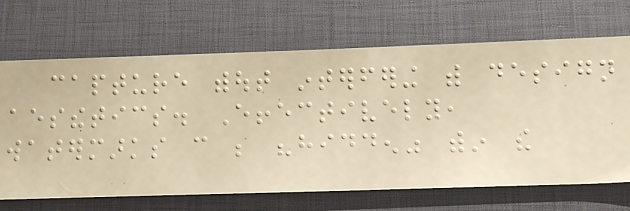capture without interfering with design
aesthetics. Effectively,
watermarks can be "hidden" within the
